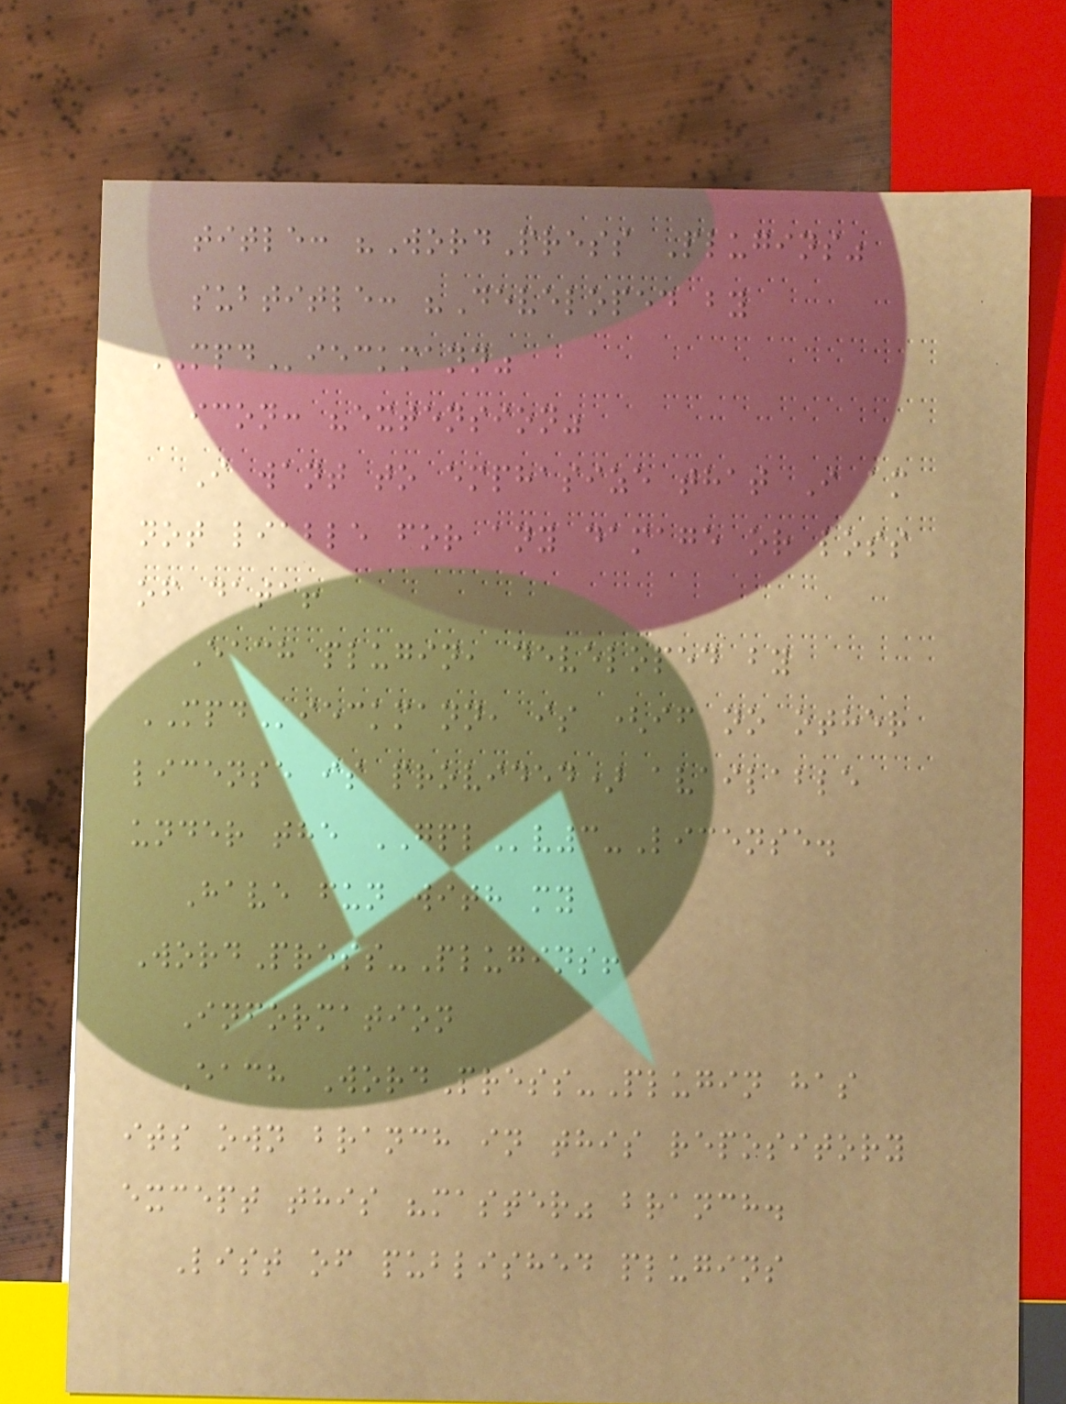title: "WordPress Plugins"
subtitle: "Developed by
MPDieckmann"
icon: "extension"
I want to emphasize that I am
not liable for any damage or loss
of data!
Each plugin, developed by
MPDieckmann, is (if no other
license is provided) available
under the GPLv3-License.
Have fun with my
WordPress-Plugins!
Information
Each WordPress-Plugin has
its own branch in this repository
except this "master" branch.
List of published plugins
